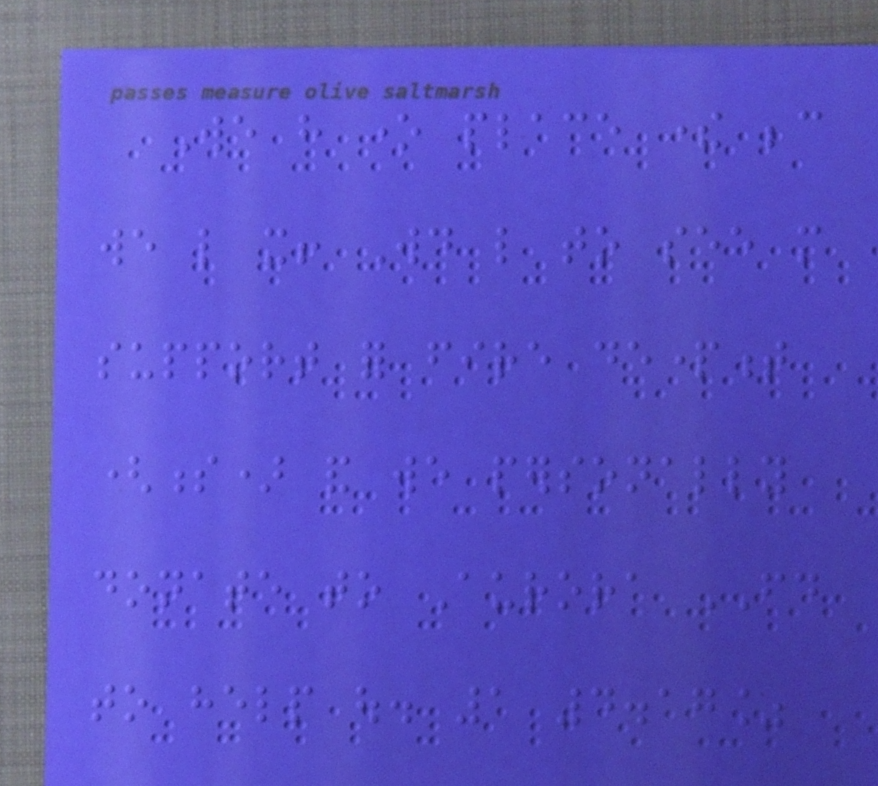We have one place there because
we like it! Would like to see more
support for fire department
(s) and we personally
donate to Aurora FD
to help out. 1 4.17%
